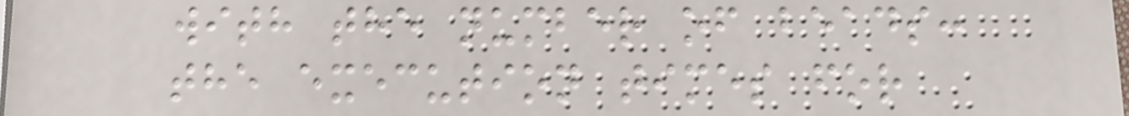with the number of beads:
the execution times for
